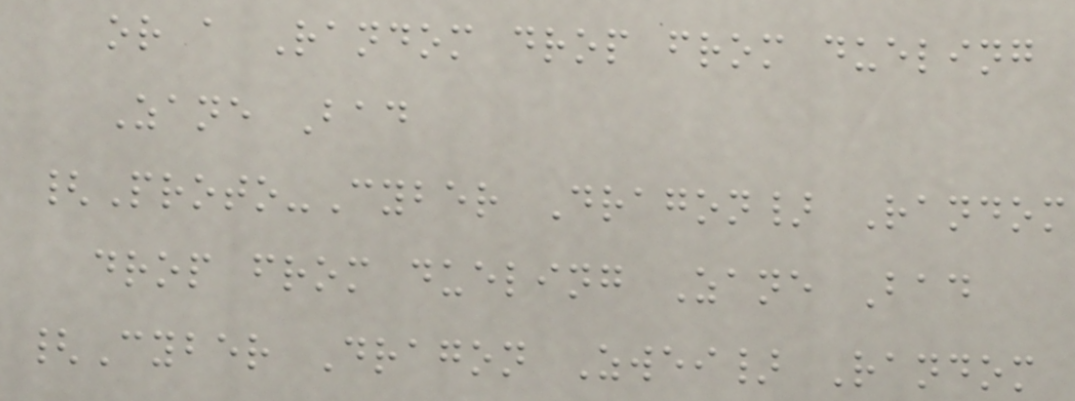or a Random drop from dueling
Zane Bad
{Proto-Cyber Dragon} Random
drop from dueling Zane Bad
{Cyber Dragon Zwei} Random
